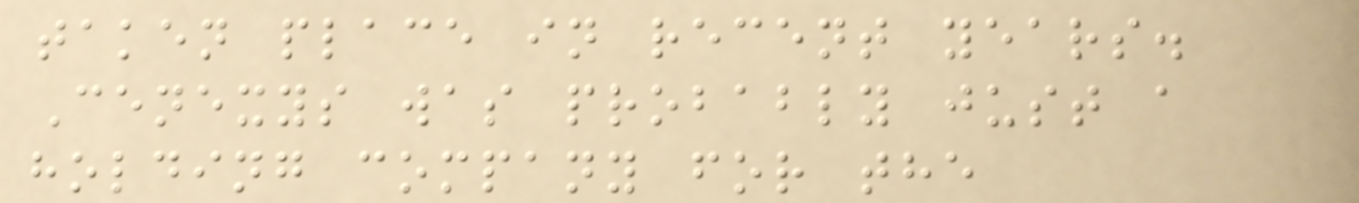taken place in recent years.
Cenexys was probably just a
holding company for the
